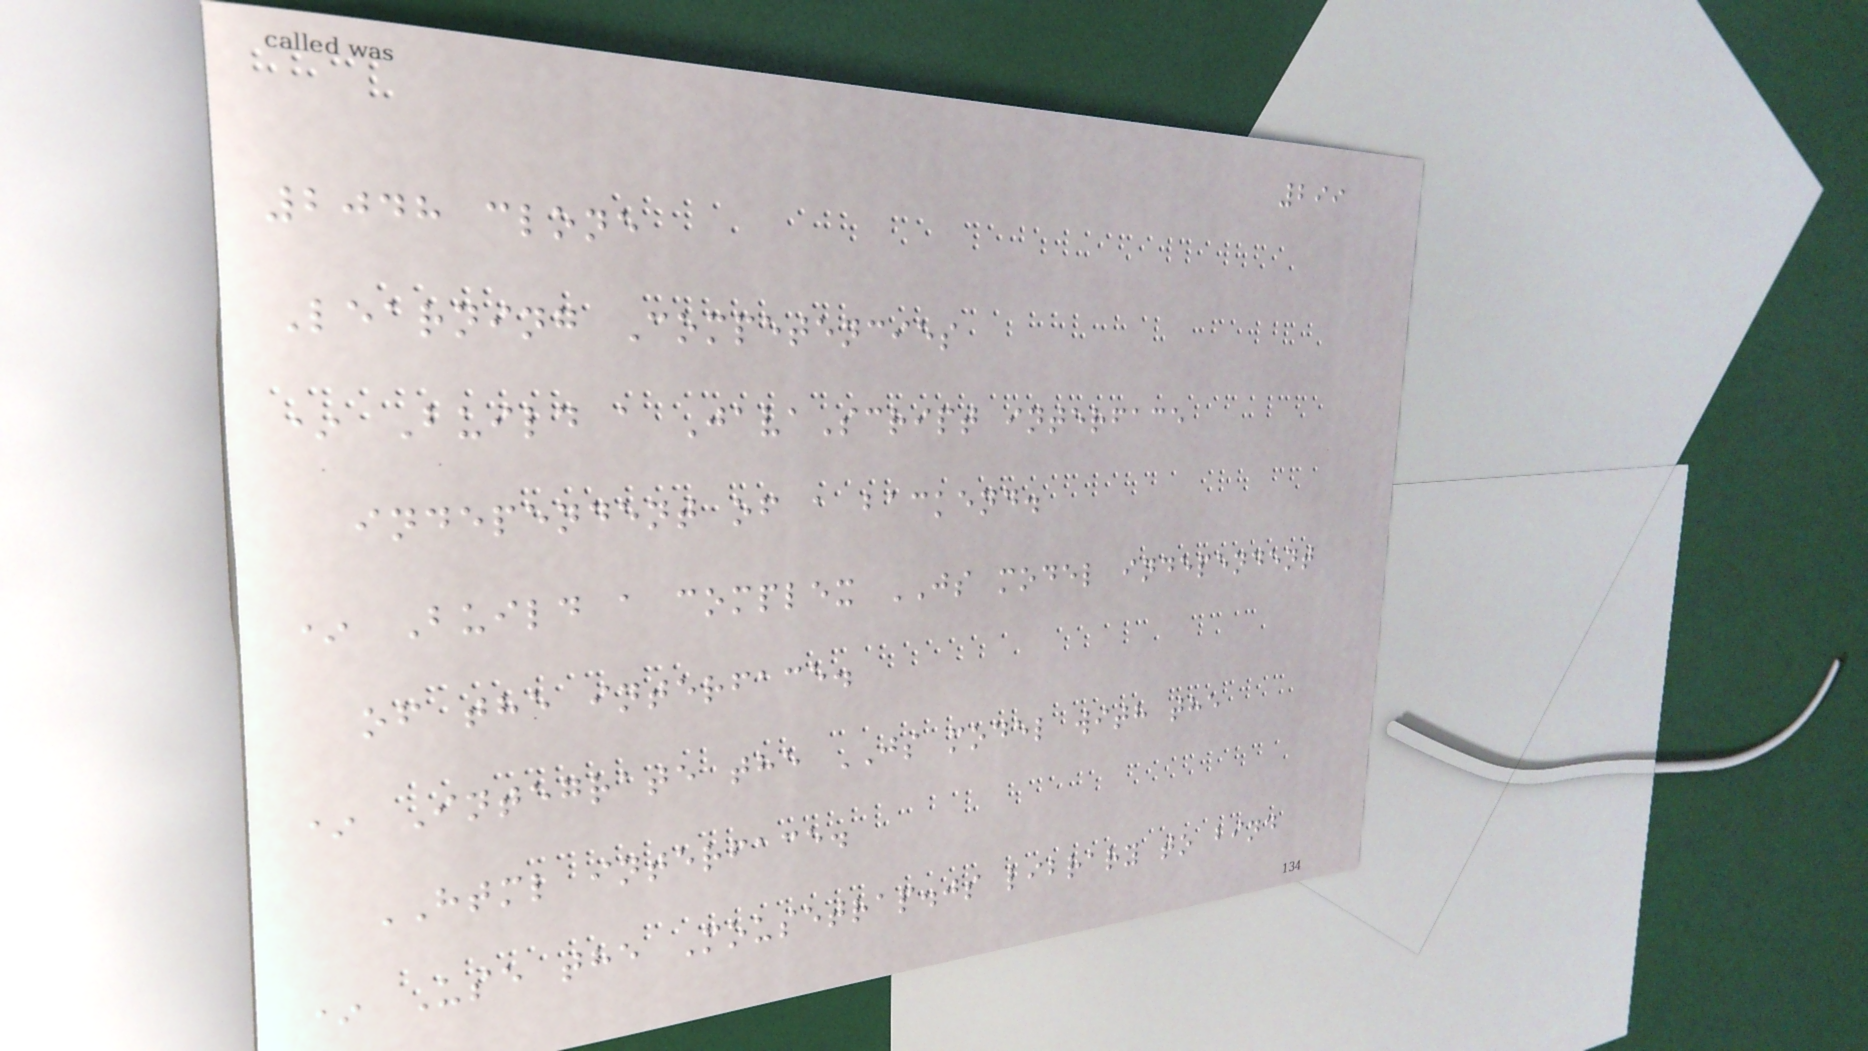299
2048 clone
Learning Competencies
* Build a JavaScript interface
independent of a backend.
* Build a complex JS model independent
of the interface.
* Integrate the JS model with the
HTML interface.
* Use the Mousetrap.js library to bind
